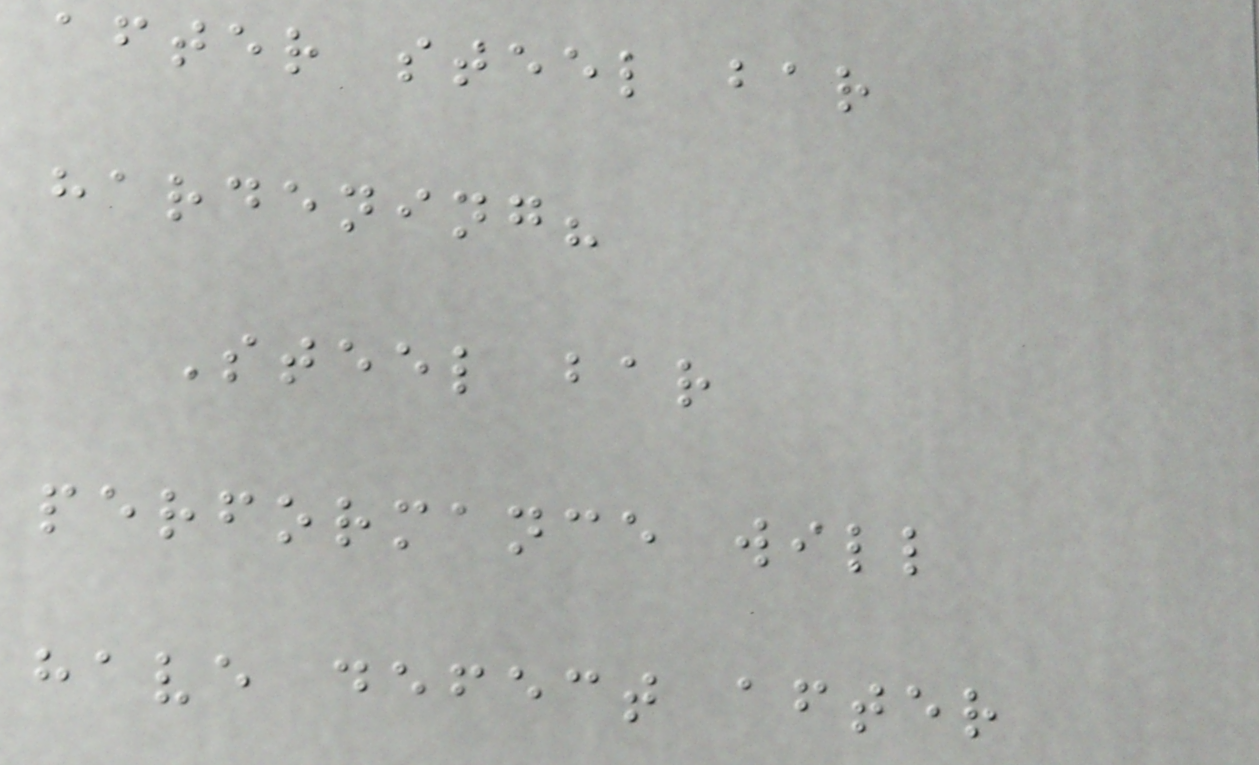after steel bar
hardening?
Steel bar
performance will
have defect after
